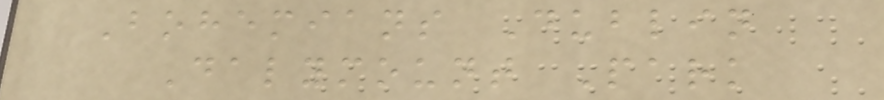Bohemians Dublin
Dalymount Park
